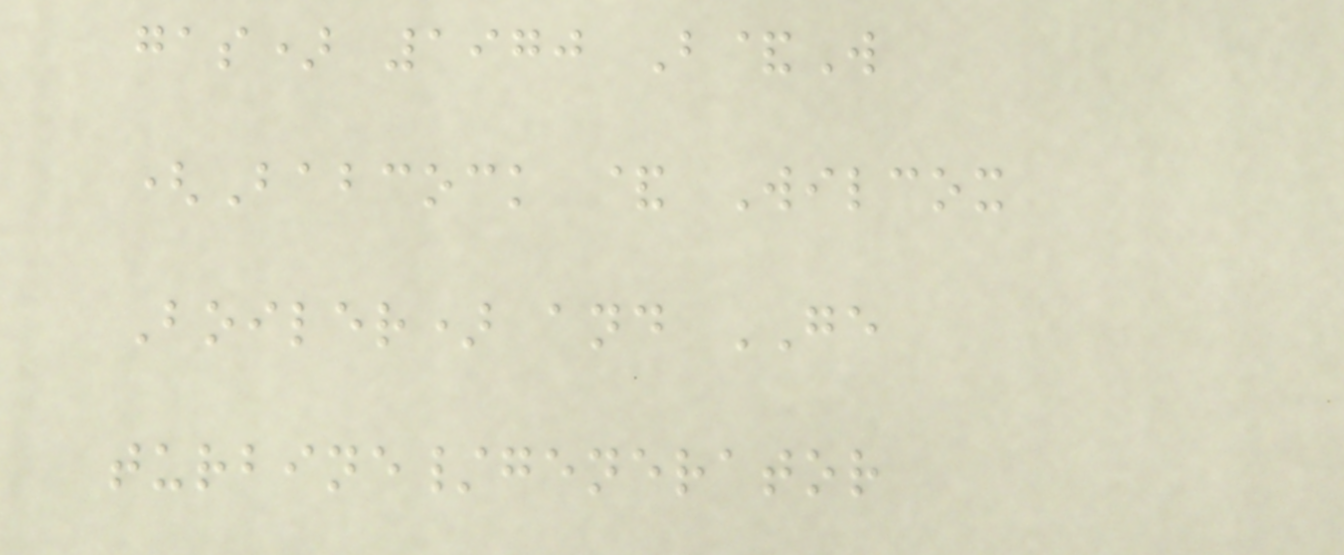gas) 1970 B&W
(Babcock & Wilcox
Boiler) and GE
turbine/generator
